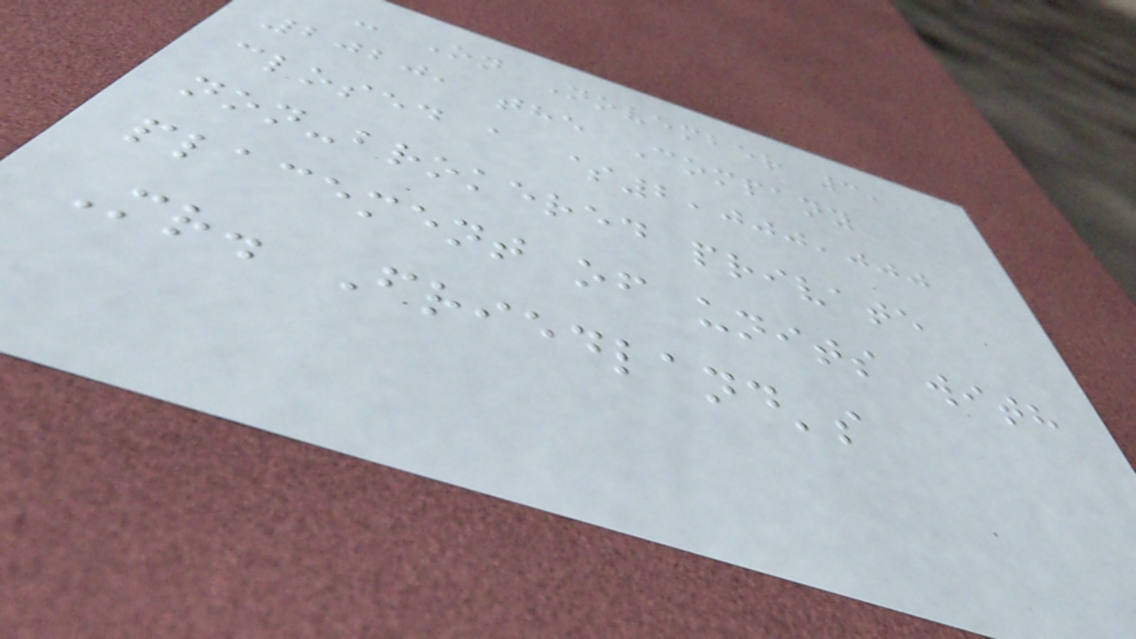- On November 3,
2020, the Company
closed a $2,000,000
non-brokered private
placement of units with
Mr. Friedland's
